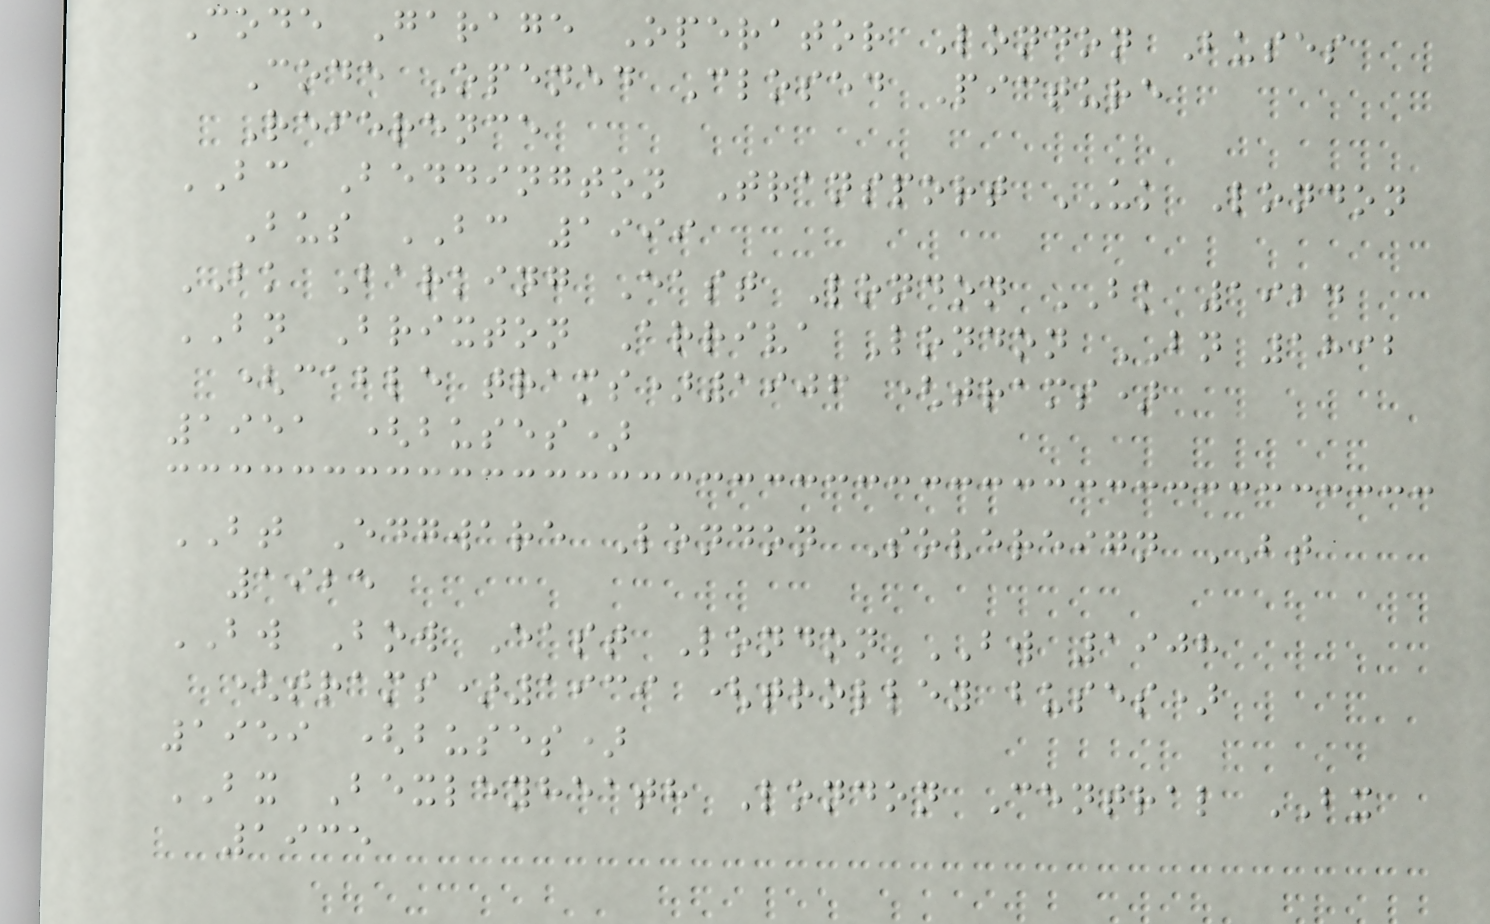Code Garage Operator London Buses
Code Opened Closed Picture
Reference
BC Beddington Transport UK London
Bus BC 1999
BK Barking East London BK 1924
BN Brixton Arriva London BN 1892
(cable trams)1906 (trams)
1951 (buses)
BT Edgware London Sovereign BT
1925
BW Bow East London BW 1908
(trams)1939 (trolley buses)
1959 (buses)
BX Bexleyheath London Central BX
1935
